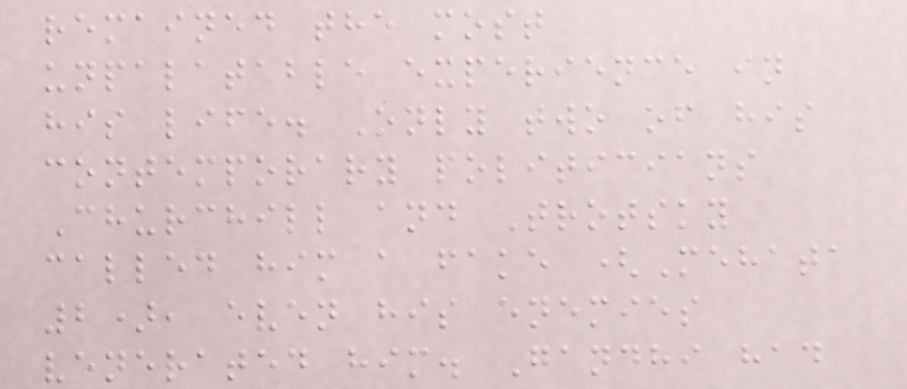remained the most
unpalatable experience in
his life. Only two of his
contemporary politicians
Churchill and Trotsky
called him a fake (Mehata
2), even his enemies
venerated him. Gandhi had
